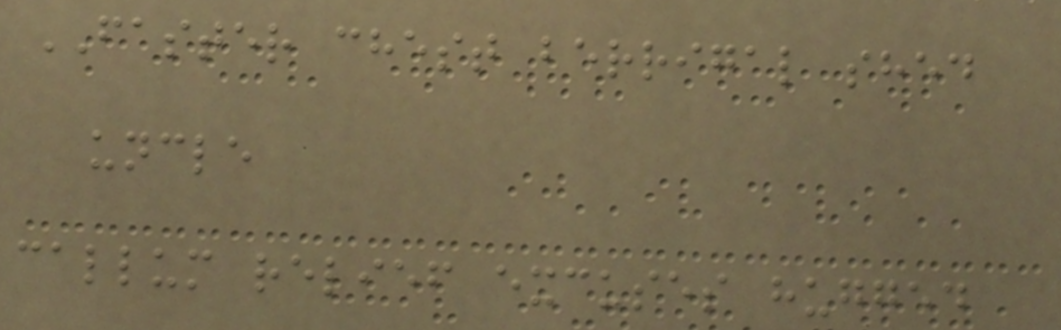FASTER chest berrigal shed
uncle
callum relief excuses hugged
